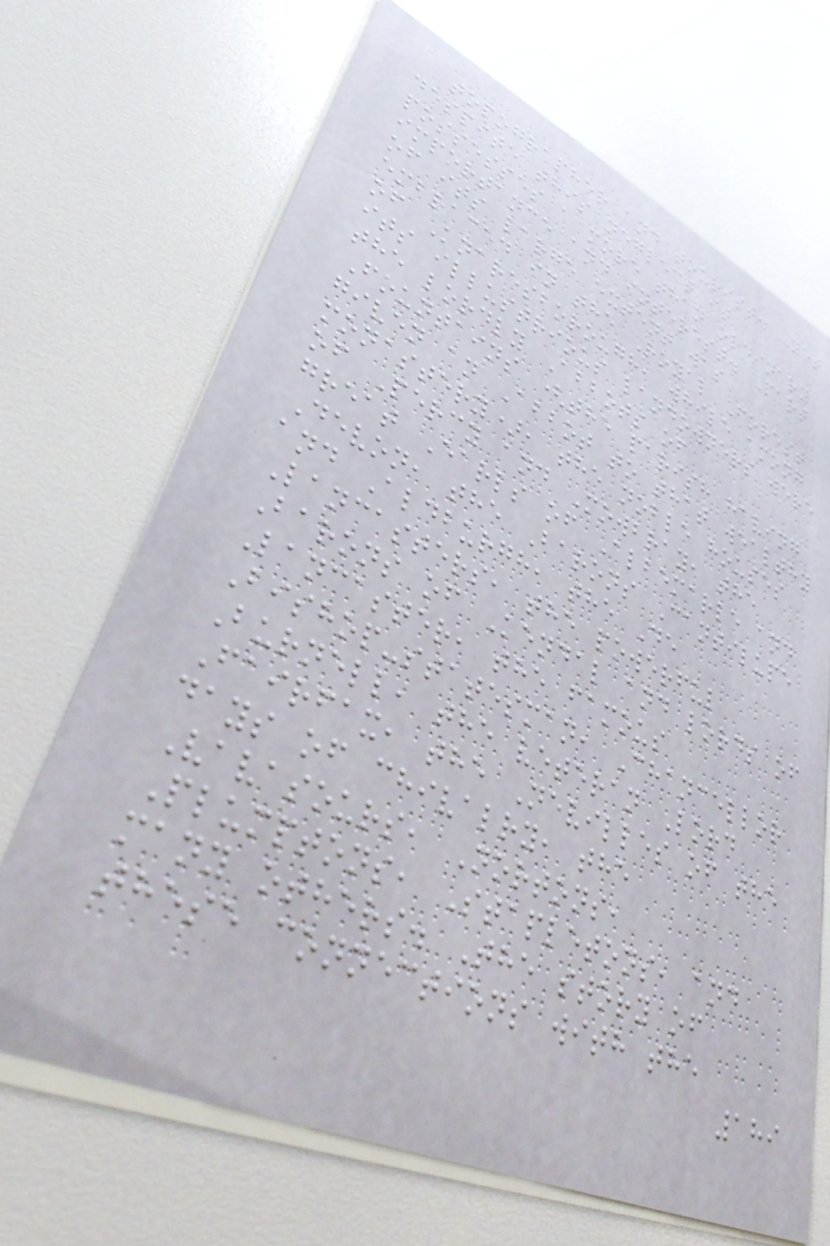topographer and tourist. Yet
despite this neglect it
possesses a more than ordinary
importance and interest. Part
of its large extent was
embraced in the Royal Forest
of Knaresborough, while among
its illustrious landowners were
the lordly Abbots of
Fountains (the parish having
given an Abbot to that wealthy
monastery), the noble houses
of Percy and Mowbray, the
great Earls of Albemarle and
Devon, the Barons Cantilupe
and Aldburgh, the De
Lancasters, the powerful
Barons of Kendal and lords of
Lancaster, the famous
Bishop-statesman, Chancellor
Burnell, the veteran Lord
Fairfax, the Nevilles of the
days of chivalry, the
Vavasours, Nortons,
Plumptons, Stapletons, and
many others. The story of
these connections with the
189
